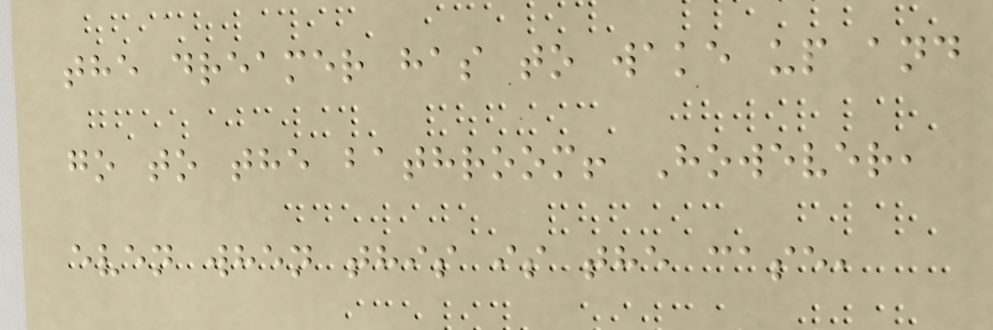the dreamer has to wake up and
go to the bathroom! However,
even when this is the case,
